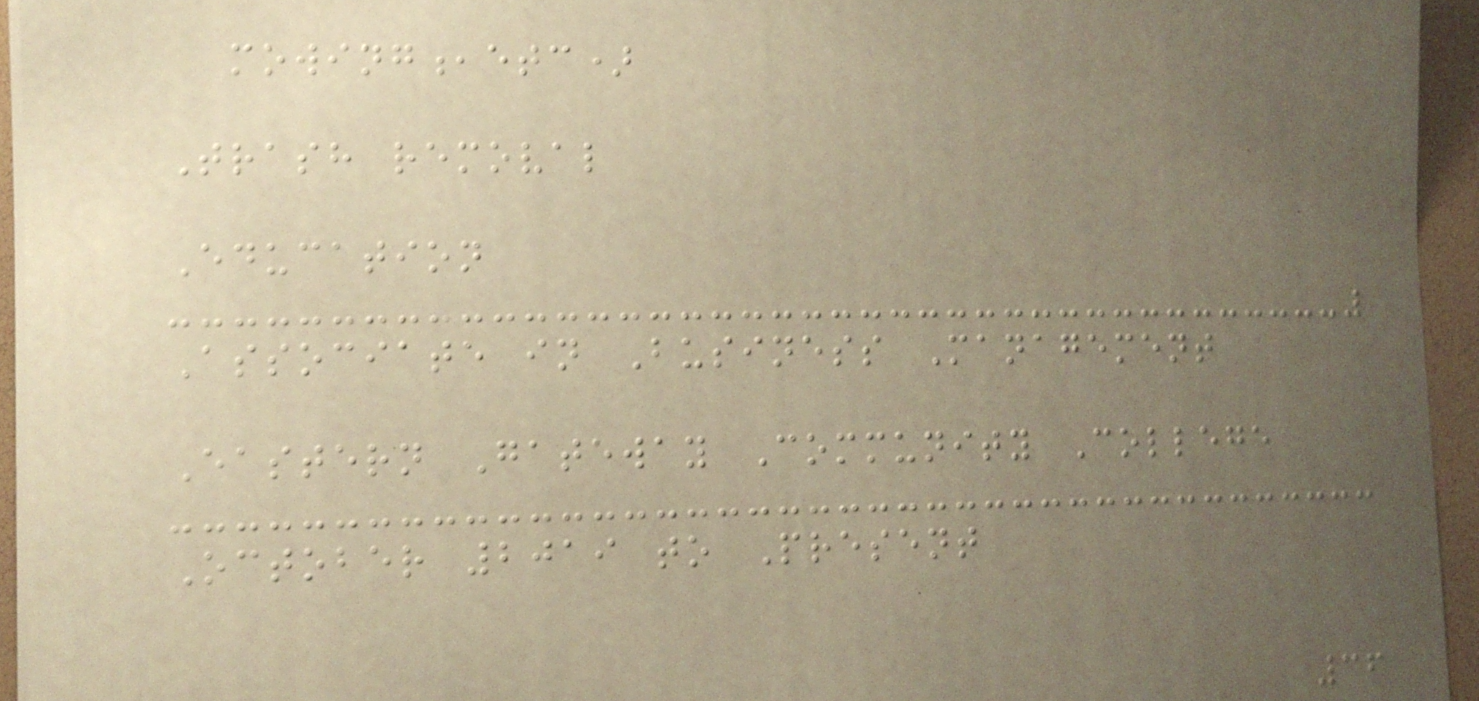mowing,etc)
Trash removal
Education
Associate in Business Management
Eastern Gateway Community College
October 2019 to Present
36
